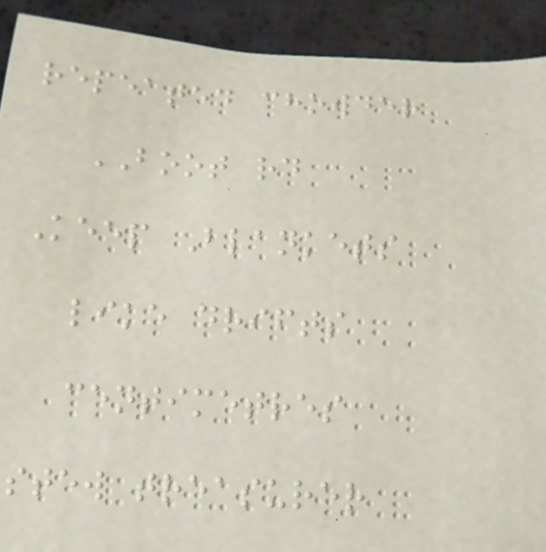repeated chowder
BOOT rd
Keep Blankets
like drifts
centimetres
stew treasurer
